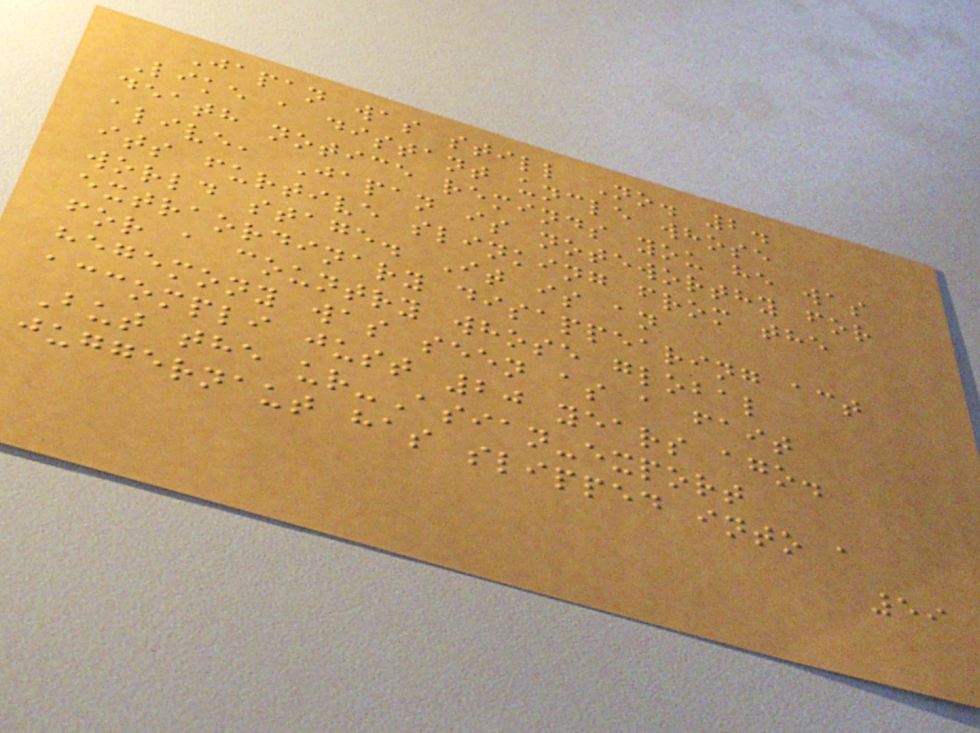Japan was still No. 2.
Like a distant uncle whose
death notice reminds you he was
alive, Japan is noteworthy for
its furtive slinking from the
world stage. It is an
extraordinary disappearing act
for a country whose global
hegemony was seen as a fait
accompli just 20 years ago.
But the ur-Asian-export
juggernaut has slipped into a
59
